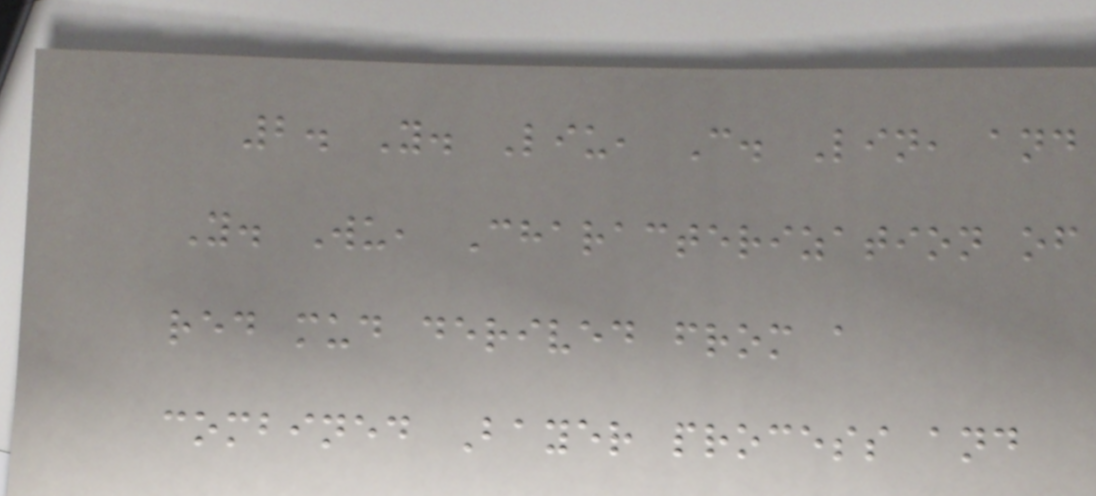2. Y. Liu, C. Lin, and
Y. Wu, Characterization of
red mud derived from a
combined Bayer process and
